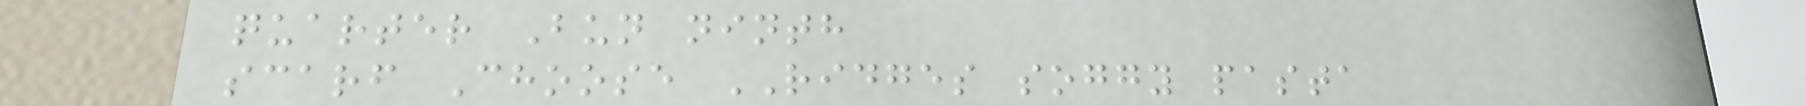quarter Bun ninth
scarf Choose RIDGES soggy pasta
